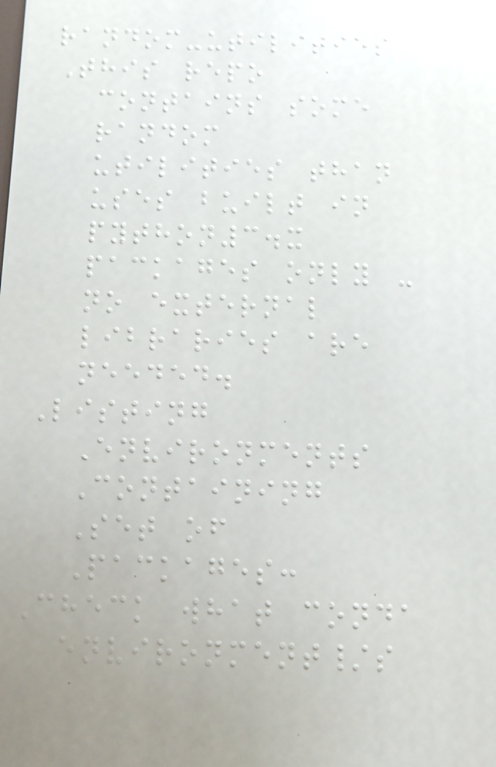random-utilities
This repo
contains some
random
utilities than
uses built in
python3.x
packages only -
no external
libraries are
needed.
Listing
Environments
Containing
Set of
Packages:
Check what conda
environment/s
